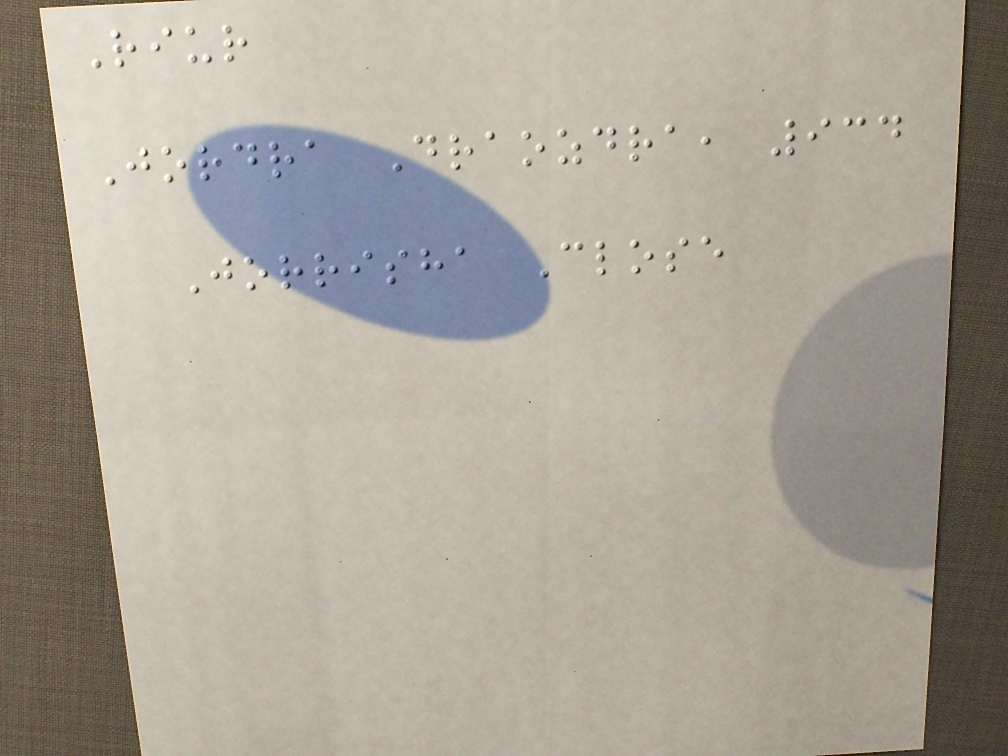Riur
Jordra Draozdra, 934
Jorrisha Close
